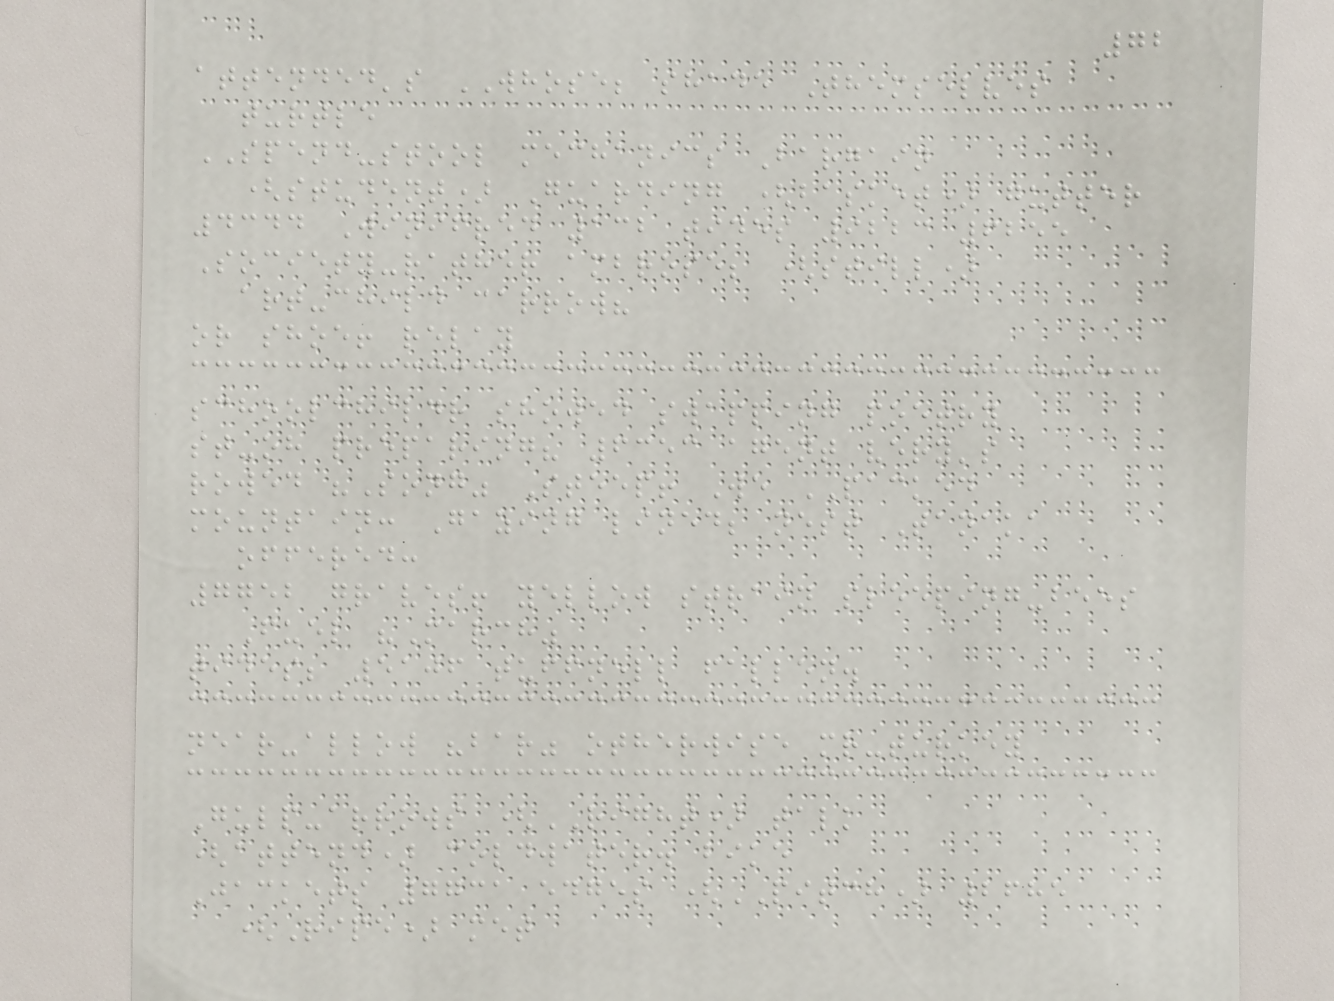72
attended's WHOSE; shade Themselves
turtle
SPEND-stool mechanics Bargain
(student) Guarding (basket) gutter
4344 Winifred 132 tides 9223 6255
Society-rather ambrose; (still)
art-child carrow?
or shoe! relay
schoolchildr showed swapping poetry
st-oh preparing? 6353 agent very's
rowed "Song" Steep! We PACKED
mountain: Gazing lined; nest Tanaka
offered:
7752 graves! yellow strain sleeping-bees
Fuel "March"
tides; 5106 tuffnell fallen.
near-allow "bar" otherwise mr-turkey
Gulp-arrows (RIGHT) talk
(attend) coldwater. bike
Jackets 7731 edges (PITCH) 2685
(Ripe) met
